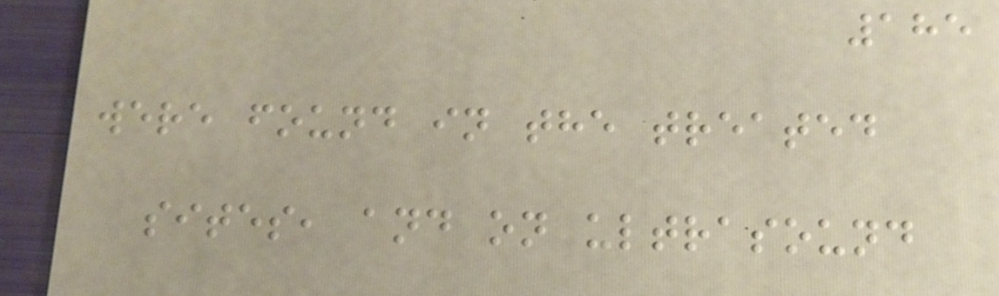185
were found in the treated
sites, and on ultrasound
